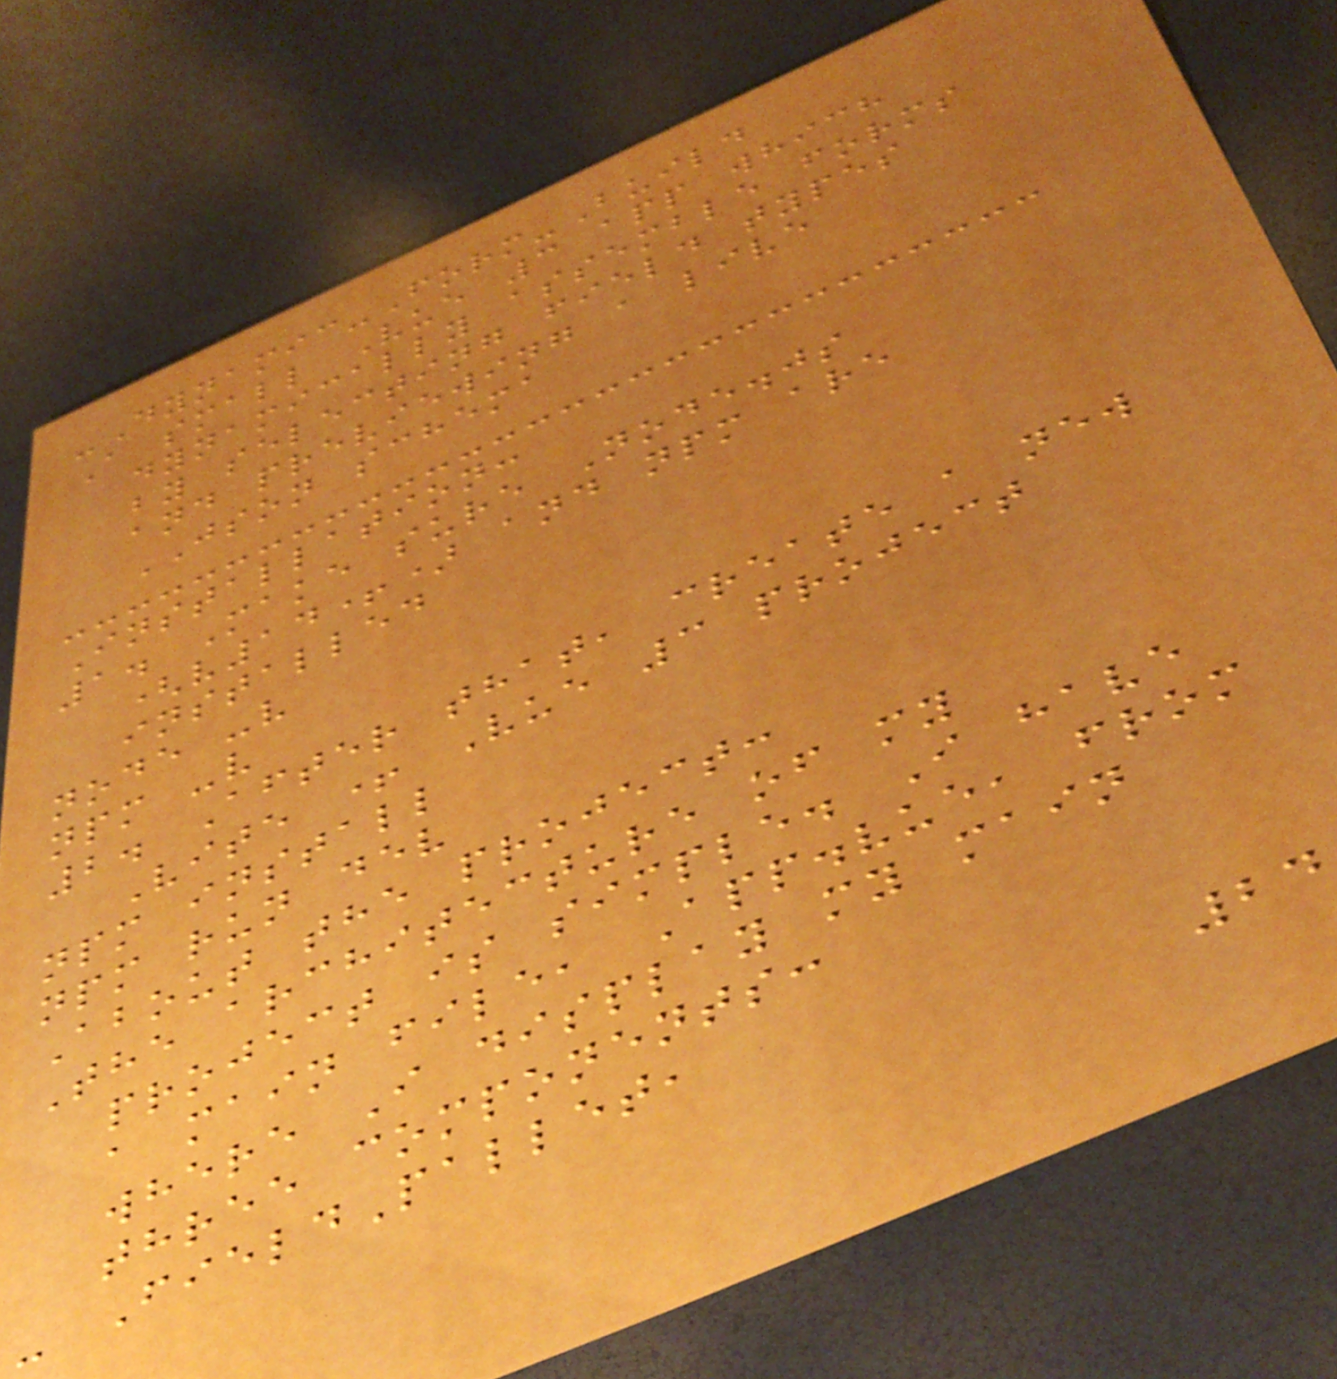-Dynamic-Form-Build
A small Vue 3 app which
dynamically assemble forms
by selecting field types
and previewing a live
JSON schema
Installation:
1. Make sure Node.js
(v14+) and npm are
installed
node -v
npm -v
2. After that, create a new
Vite + Vue 3 project
npm install
npm run dev
About the project:
The architecture of my
project is simple. I have
a main file, App.vue, from
where I display my main
three components:
- FieldPallet,
24
